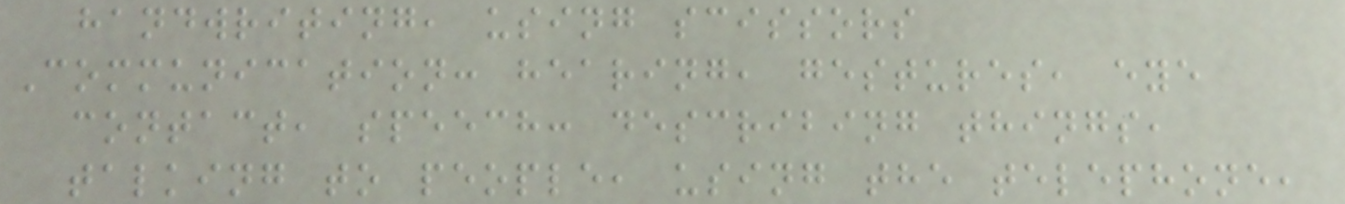handwriting, using scissors
Communication: hearing, gestures, eye
contact, speech: describing things,
talking to people, using the telephone,
